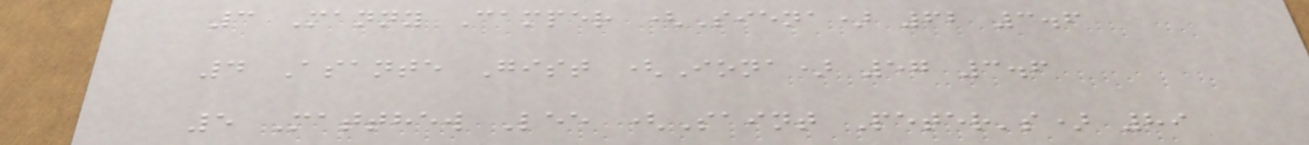3 Manny Camper (Siena) 62 3.6
4 Asante Gist (Iona) 57 3.6
5 Matthew Lee (Saint Peter's) 89
